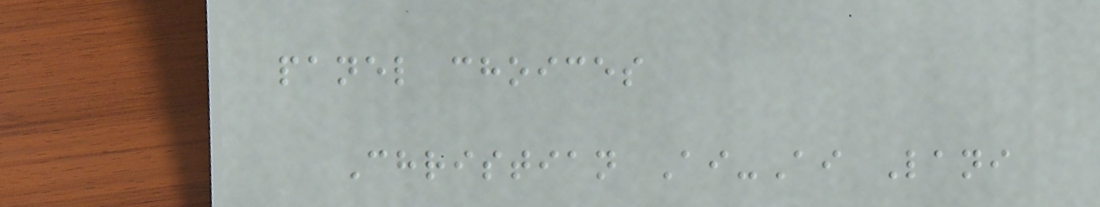panel choices
Christian Ai-Ai Lani
